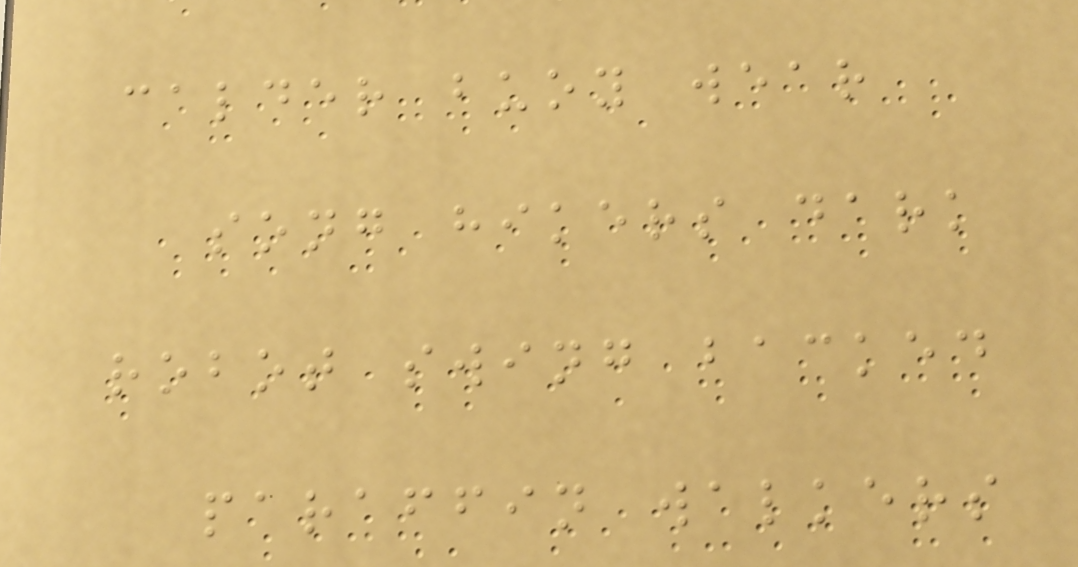calder buoy wear
song hikers dark
robot swing backed
paraffin walkers
